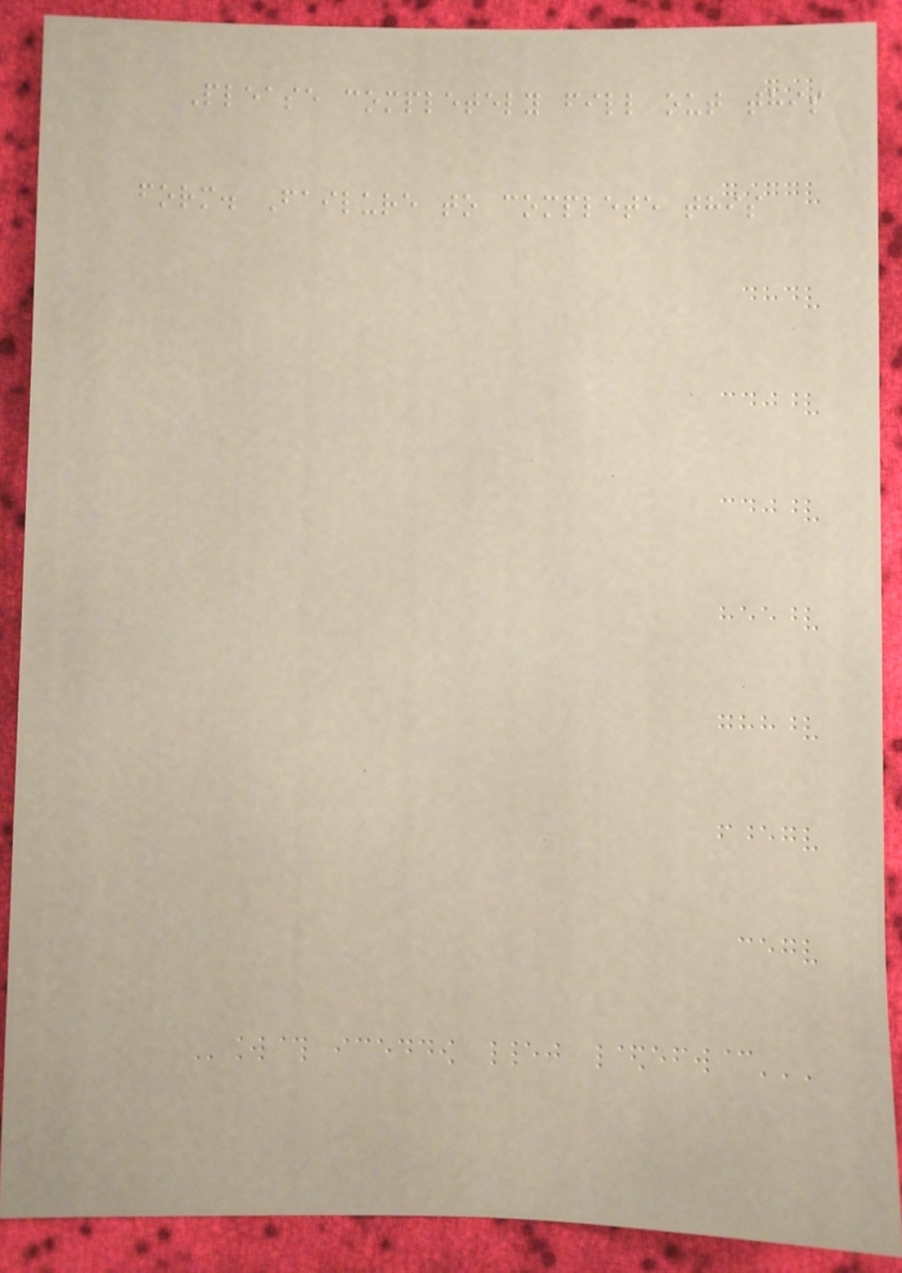Please completely fill out this
form. Failure to complete this
